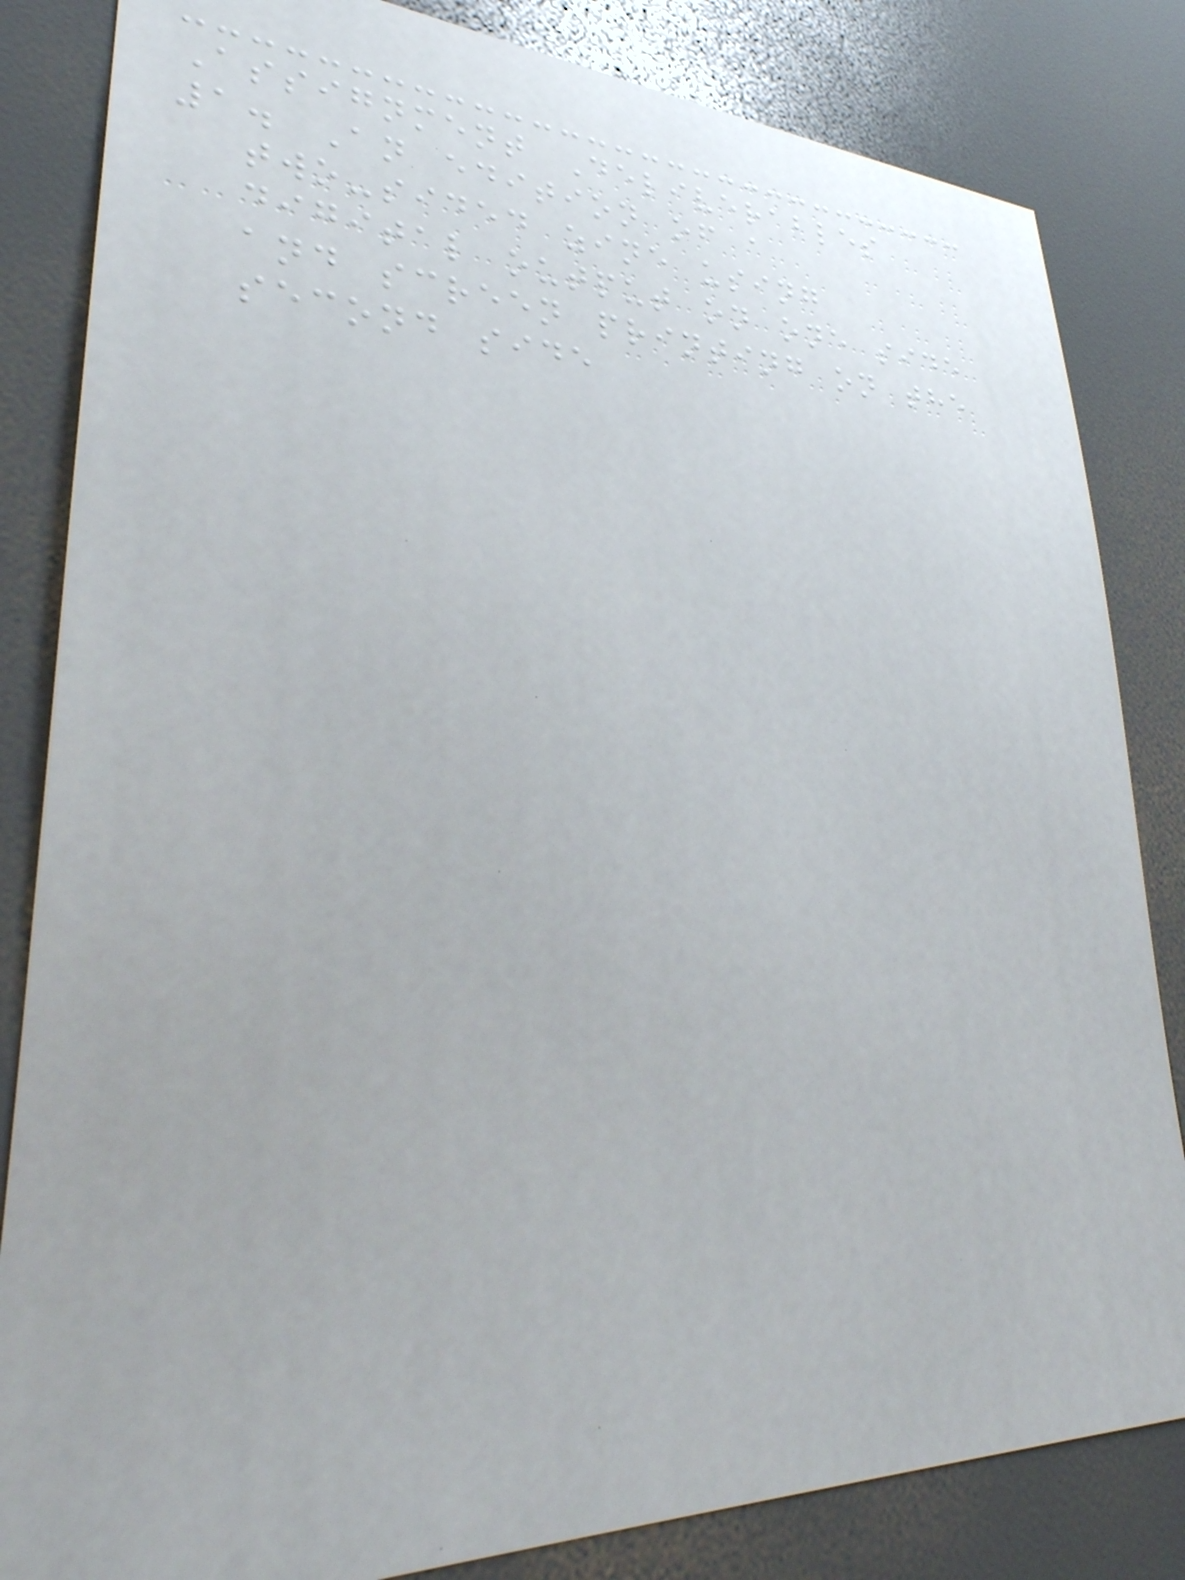Assignment Deliverables
1. An edition of a
two-sided zine using
digital output on one side
and screen printing on the
second side
